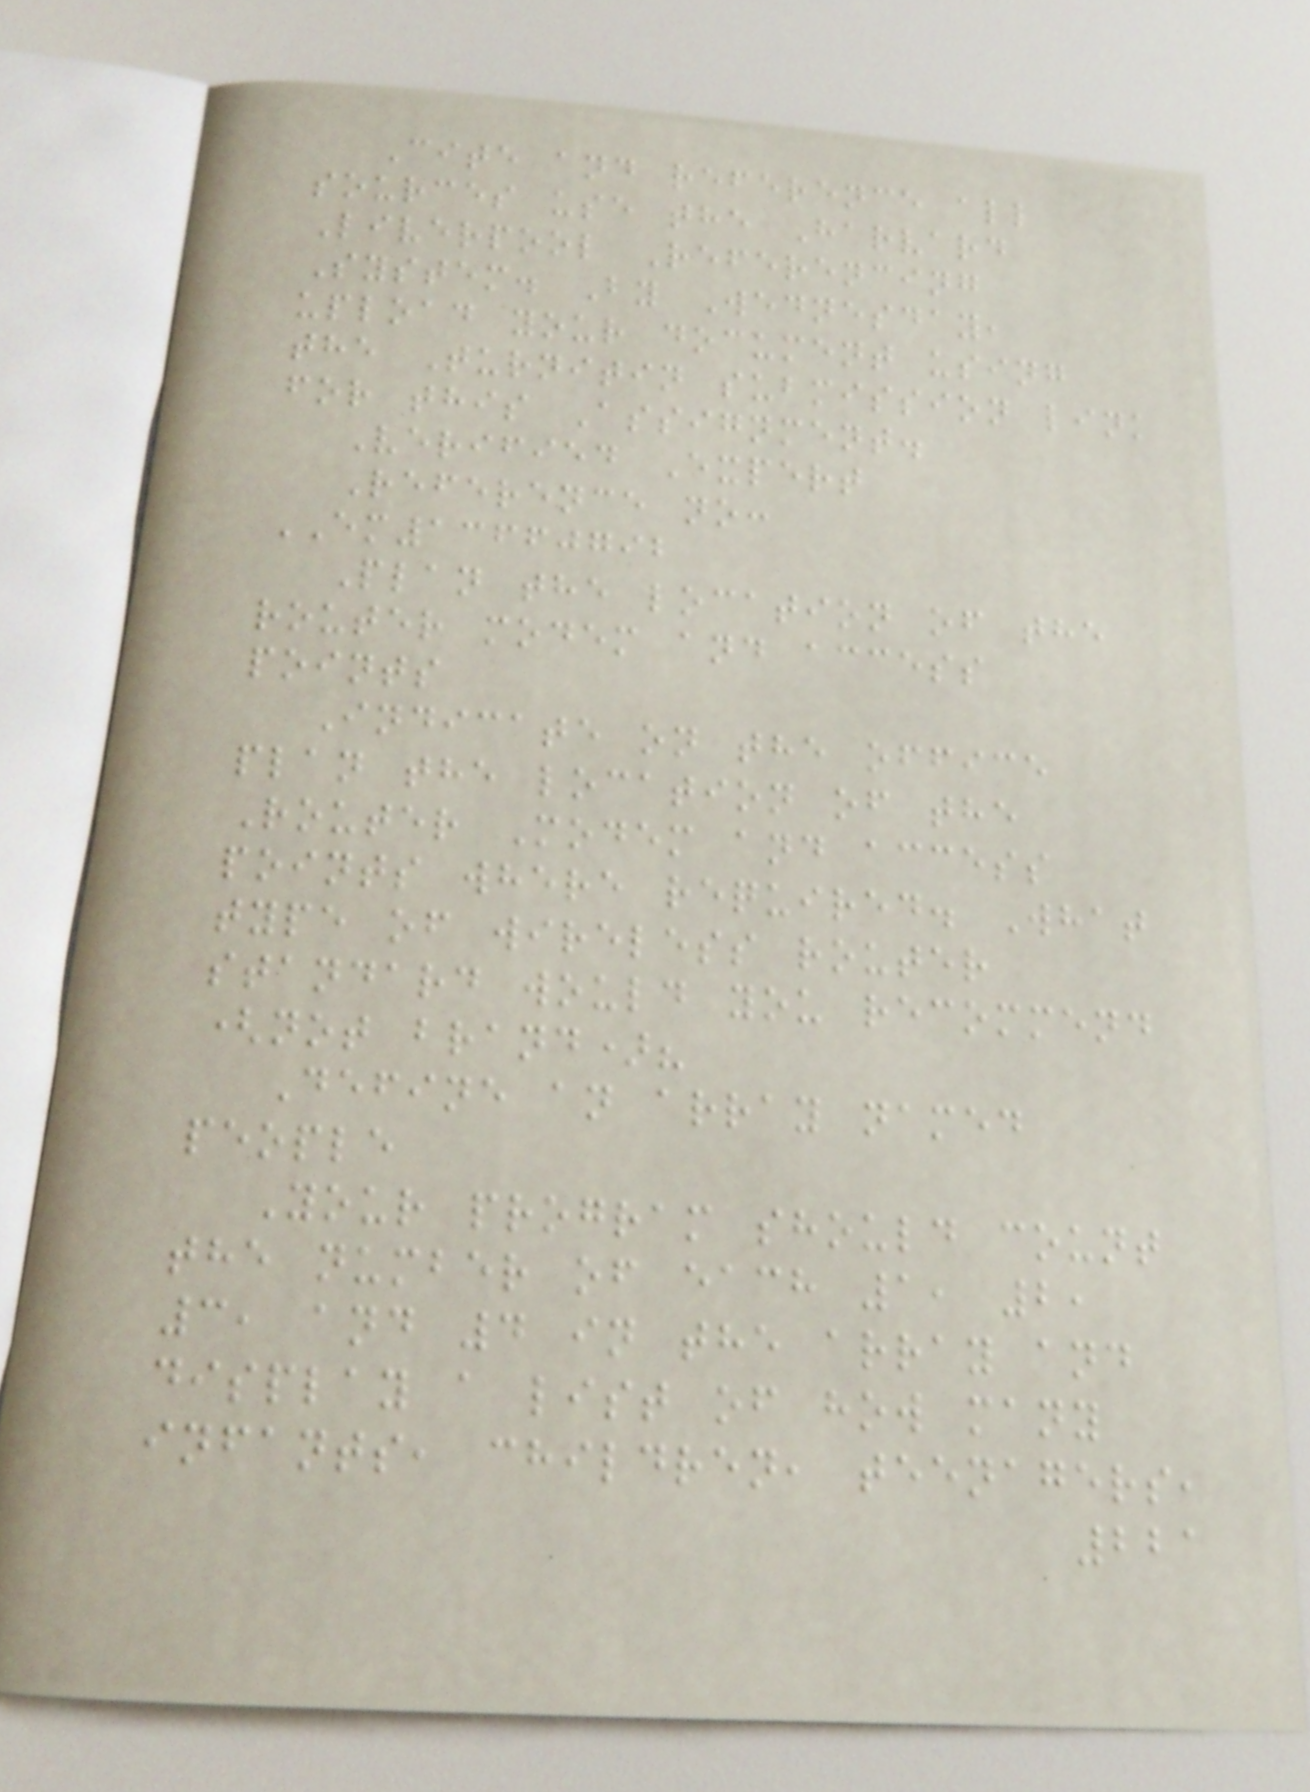Cite and reference all
sources use the Harvard
Liverpool Referencing
System. By Wednesday,
upload your document using
the Turnitin submission link
for this Assignment.
Verified Expert
Reference no:
EM13660792
Plan the location of the
router modem and access
points
Indicate on the office
plan the location of the
Router Modem and access
points where required. What
type of wireless router
standard would you recommend
(not brand)?
Define an array named
people
Your program should count
the number of each 1, 2,
3, and 4 in the array and
display a list of how many
infants, children, teenagers,
221
